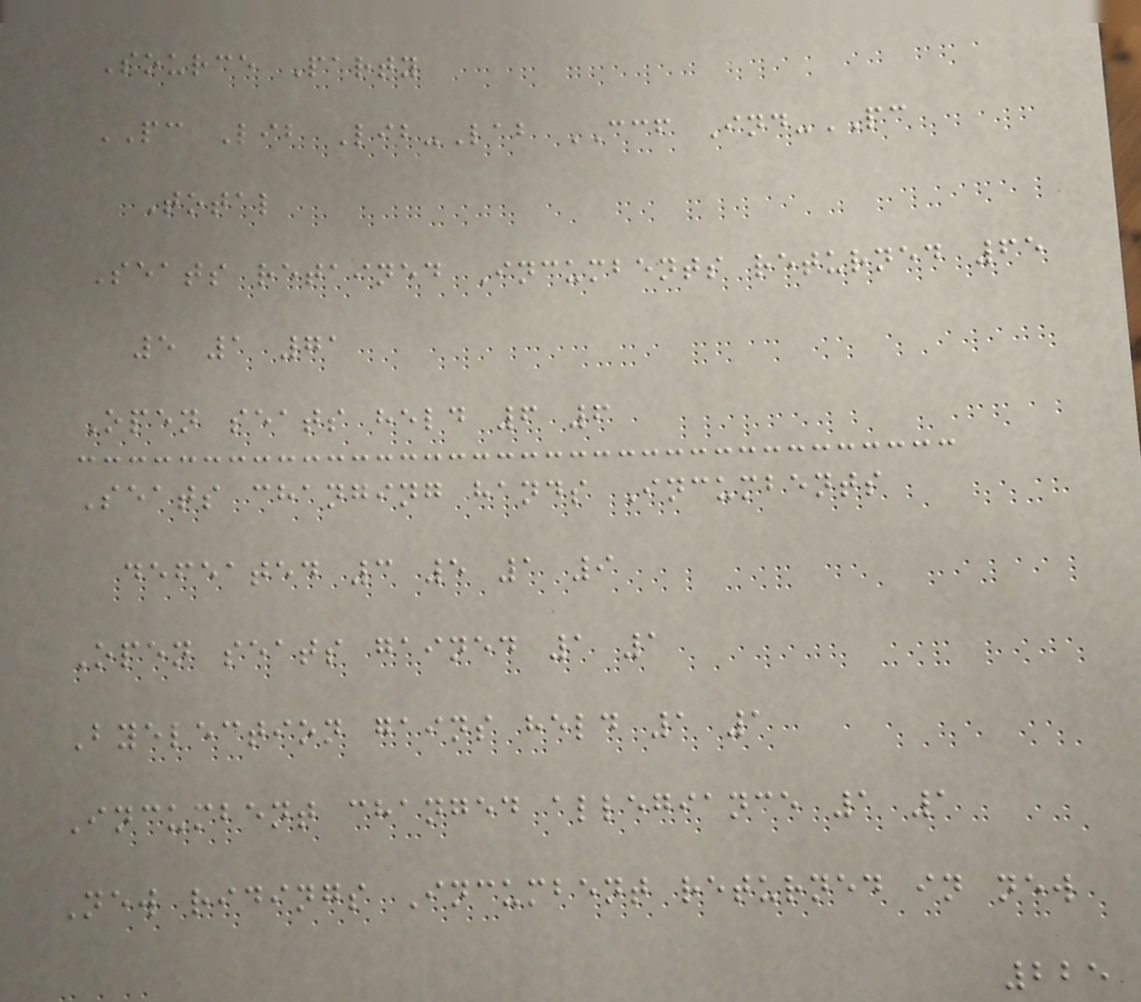Source Party
PC Lib Lib-Lab CCF Ind-PC
Total
Seats retained Incumbents returned 65
5 1 71
Open seats held 6 6
Seats changing hands Incumbents
defeated 3 5 1 9
Open seats gained 1 1
Byelection gains held 1 1
Incumbent changed allegiance 1 1
New ridings Incumbent returned in new
225
